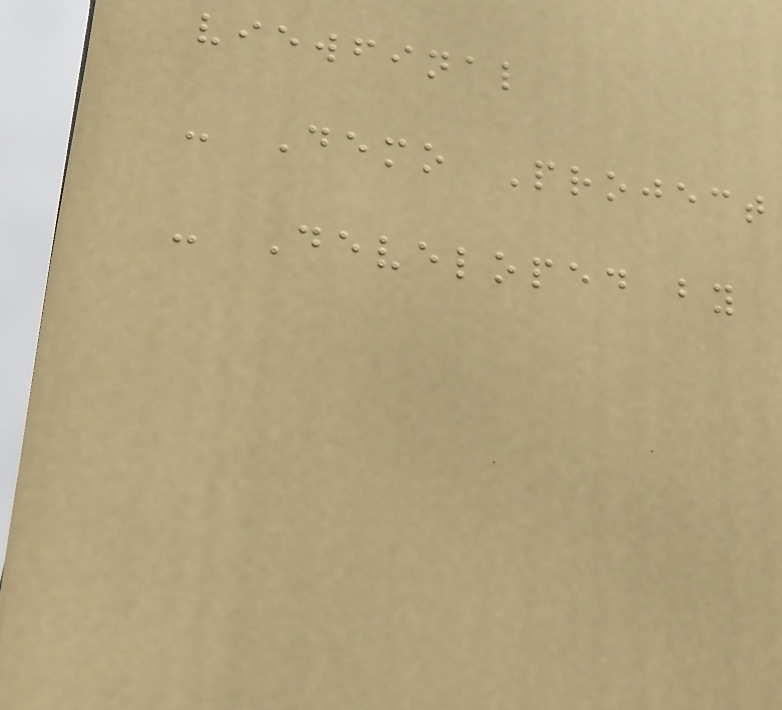viewfinal
- Demo Project
- Developed by
